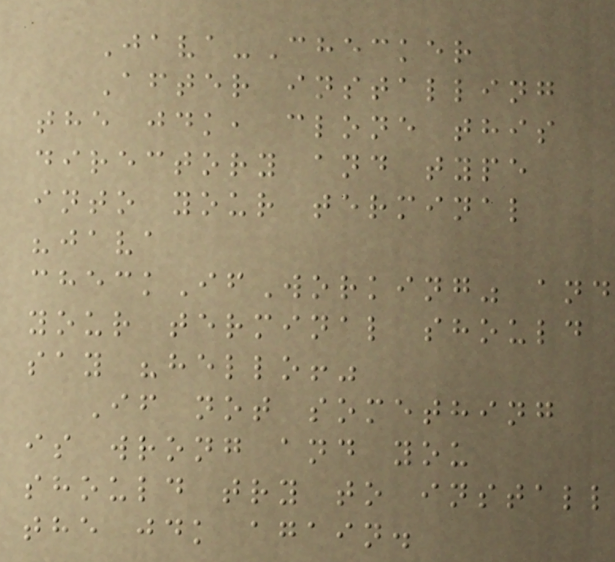Java-Checker
After installing
the jdk, clone this
directory and type
into your terminal
"java
checkIfWorking" and
your terminal should
say "hello!"
If not something
is wrong and you
should try to install
the jdk again.
